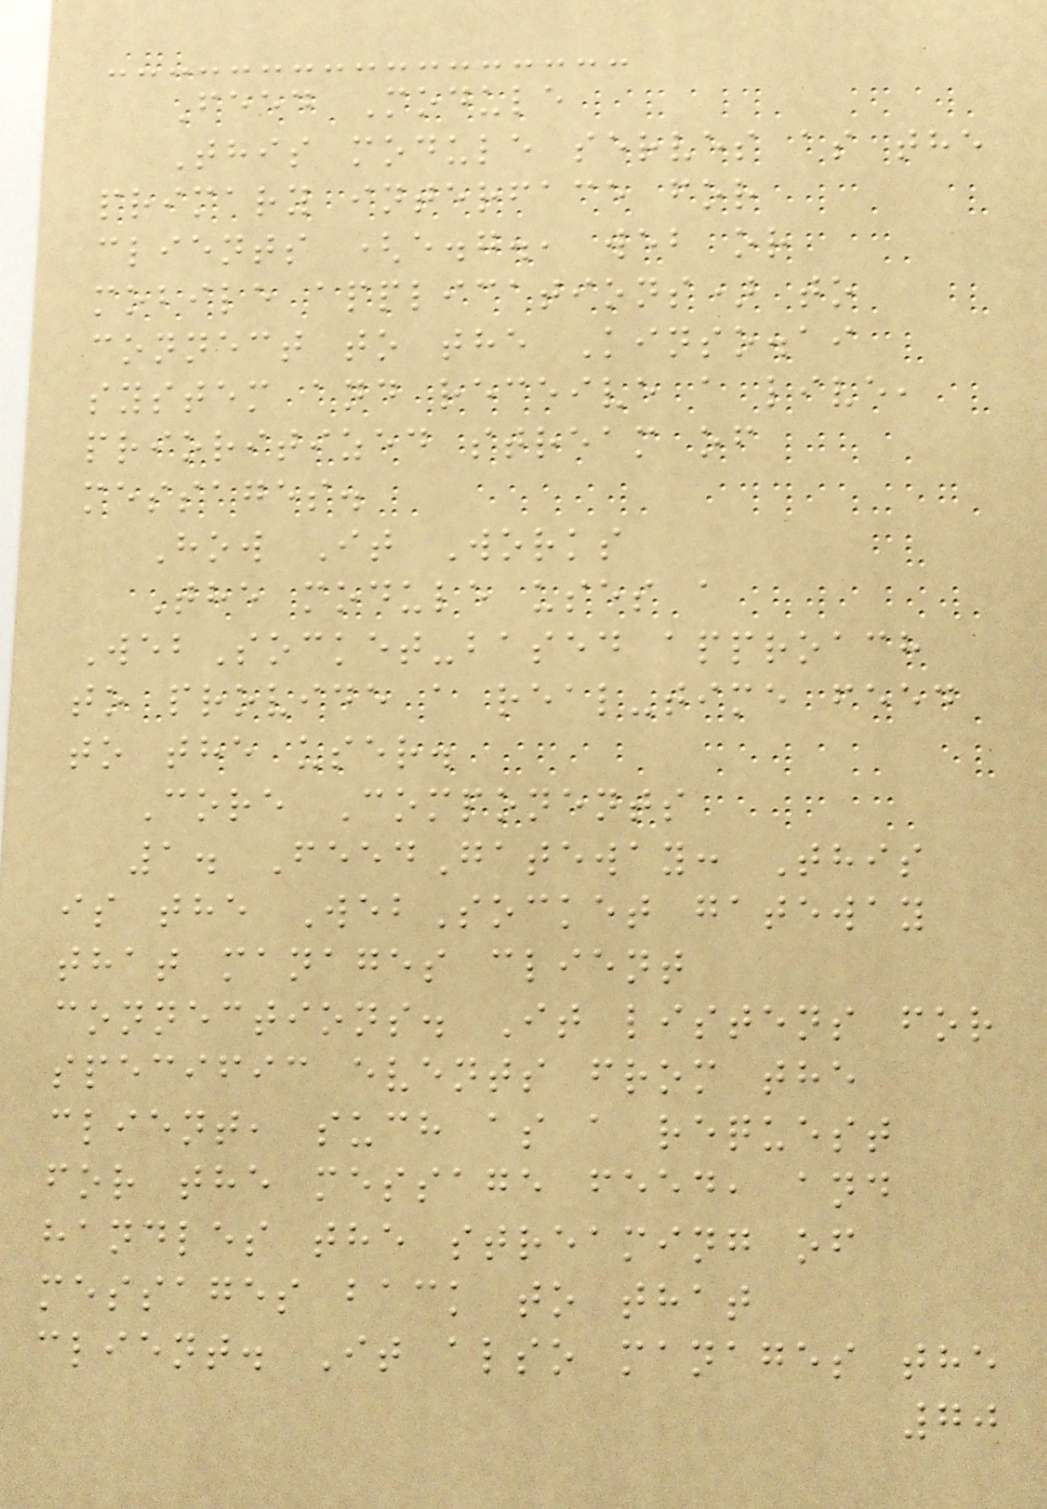Feed Module
This module serves as the
primary interface for
clients (e.g., web or
mobile applications) to
connect to the Kinso.ai
system and receive a live,
prioritized stream of
messages.
How It Works
The module uses a
WebSocket-based approach
to provide a real-time feed
to the user.
Core Components
1. FeedGateway: This
is the WebSocket gateway
that manages client
connections. It listens for
specific events from the
client, such as a request
for the message feed, and
handles the streaming of
messages back to that
client. It also manages the
70
